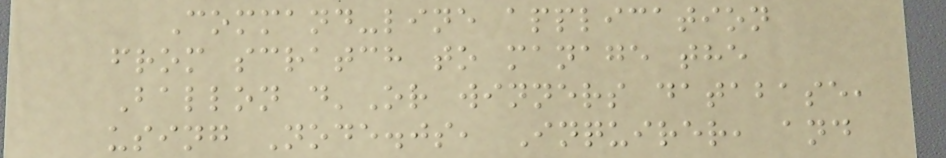Command-line application
from scratch to manage the
Ballon d'Or winners database,
using Node.js, Inquirer, and
